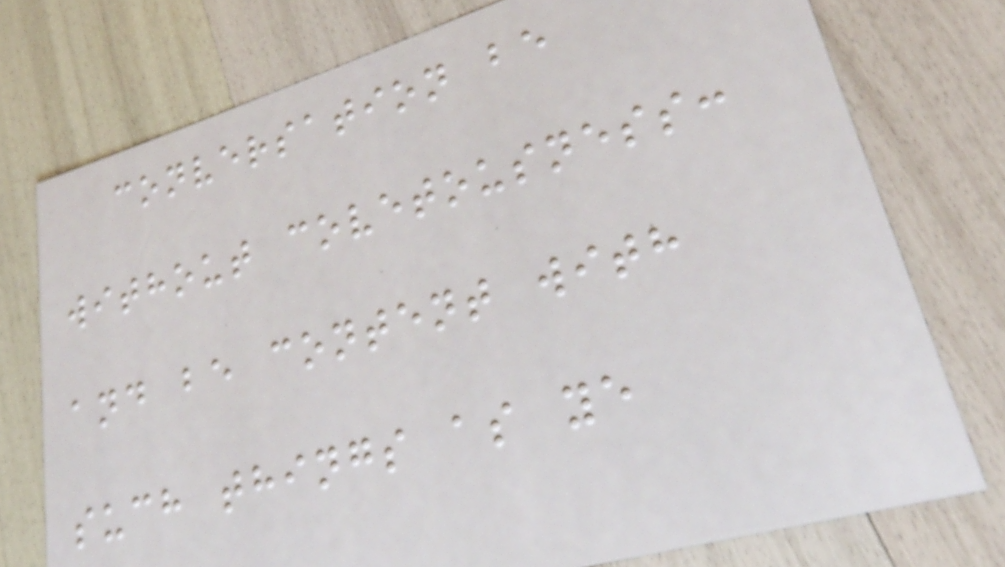conversation be
without covetousness:
and be content with
such things as ye
